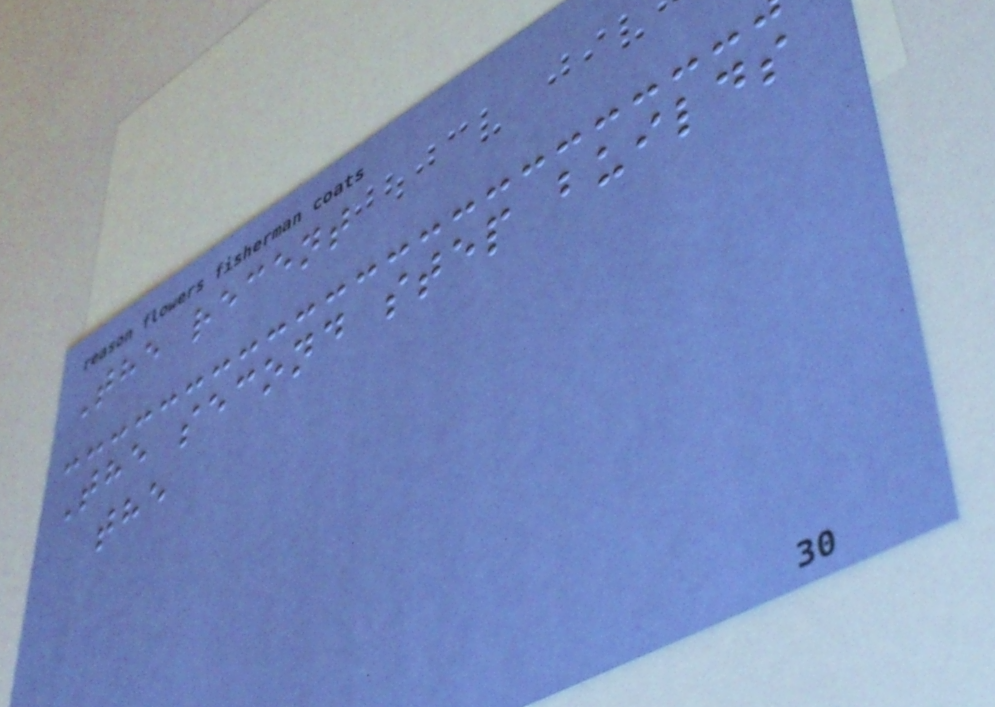The recent
The second step builds
the
